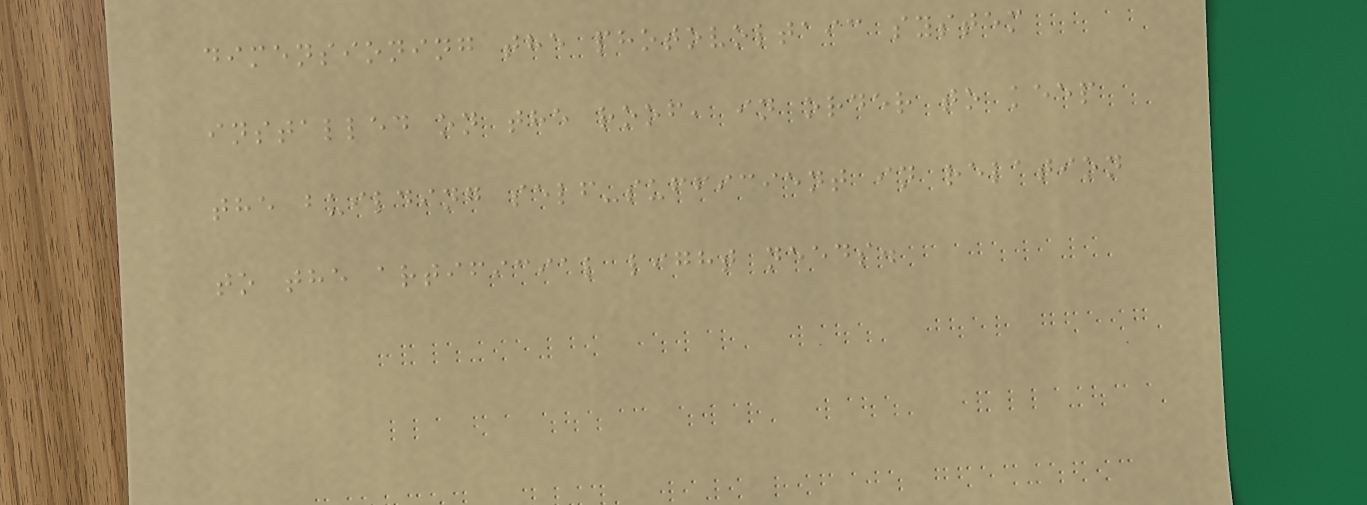dimensioning the photovoltaic system
installed on the roof, in order to keep
the building self-sufficient in relation
to the artificial light needs.
